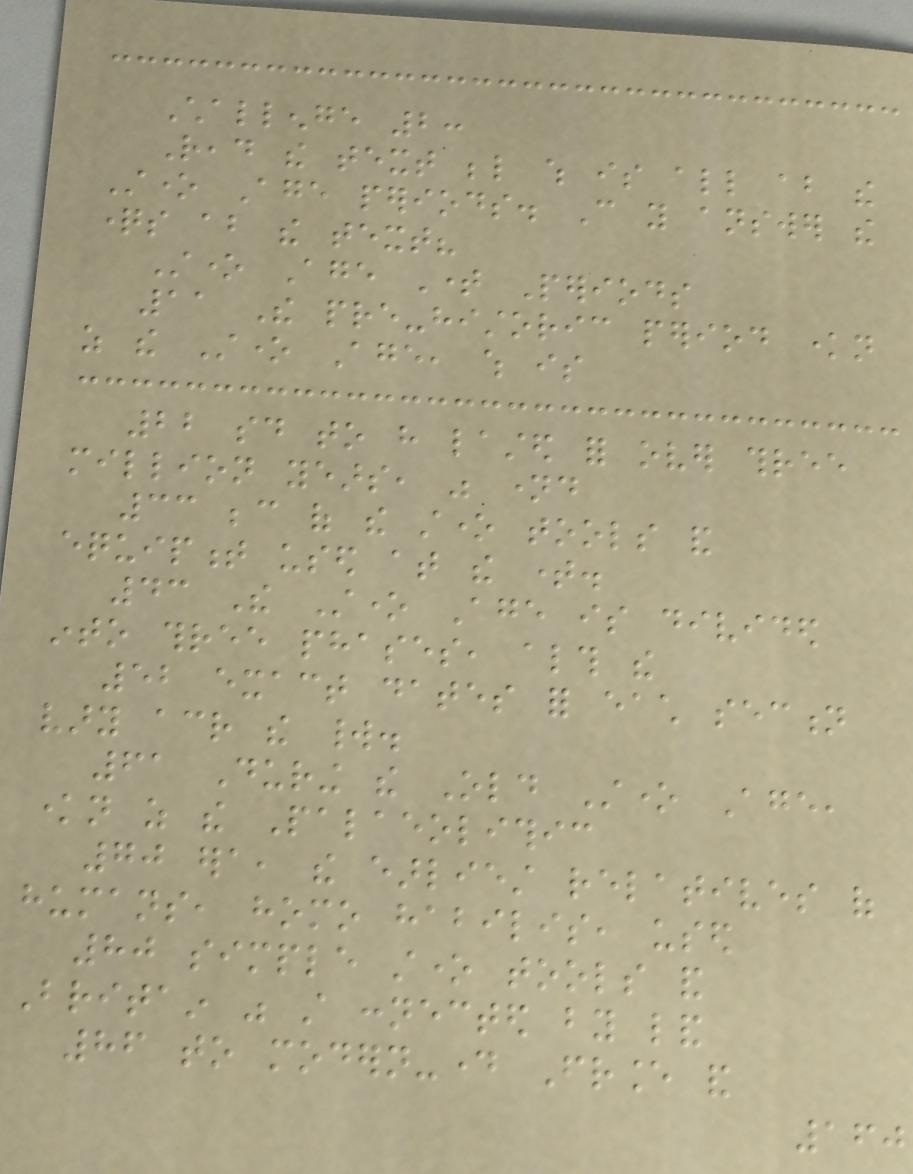Challenge 2:
Read the text below which is all about the
Stone Age periods. Can you answer the
questions about the text?
Stone Age Time Periods
11 The pre-historic period known
as the Stone Age, which is
22 said to have lasted for over three
million years, was named
33 because of the stone tools and
equipment used at the time.
43 The Stone Age is divided
into three phases, although the
52 exact dates for each section
vary across the world.
61 During the Old Stone Age,
known as the Palaeolithic
70 era, the earliest relatives of
humans, homo habilis, used
80 simple stone tools and
Britain was still connected by land
86 to modern-day France and
160
